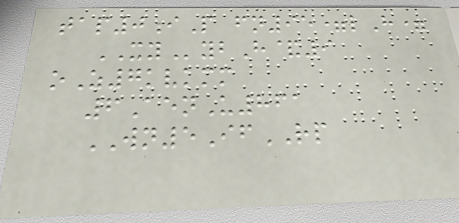tap0iP fn95=lH=
XYybH&9
oZ7kvkmm
6AenU861
WN5IfRP
